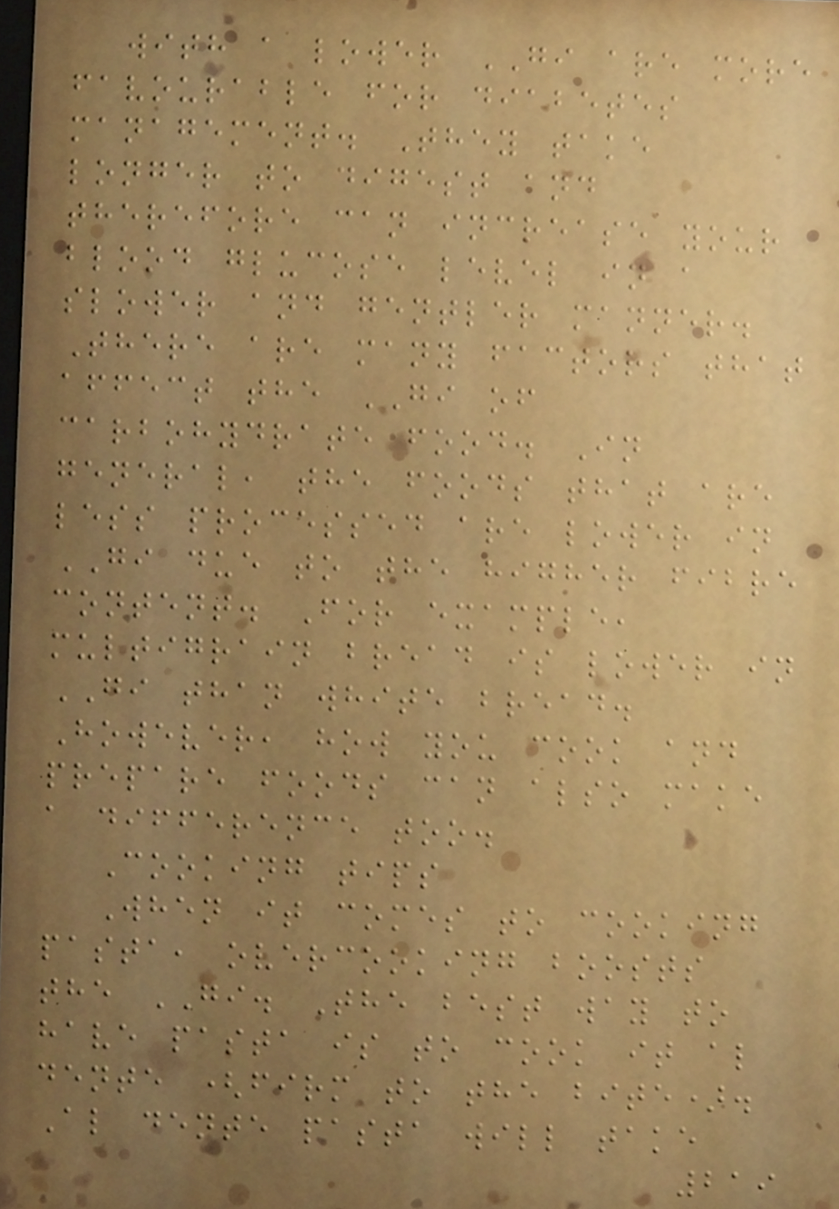with a lower GI are more
favourable for diabetes
management. They take
longer to digest and
therefore can increase your
blood glucose level in a
slower and gentler manner.
There are many factors that
affect the GI of
carbohydrate food. In
general, the foods that are
less processed are lower in
GI due to the higher fibre
content. For example,
multigrain bread is lower in
GI than white bread.
However, how you cook and
prepare foods can also make
a difference too.
Cooking tips
When it comes to cooking
pasta, overcooking boosts
the GI. The best way to
have pasta is to cook it al
dente (firm to the bite).
Al dente pasta will take
219
